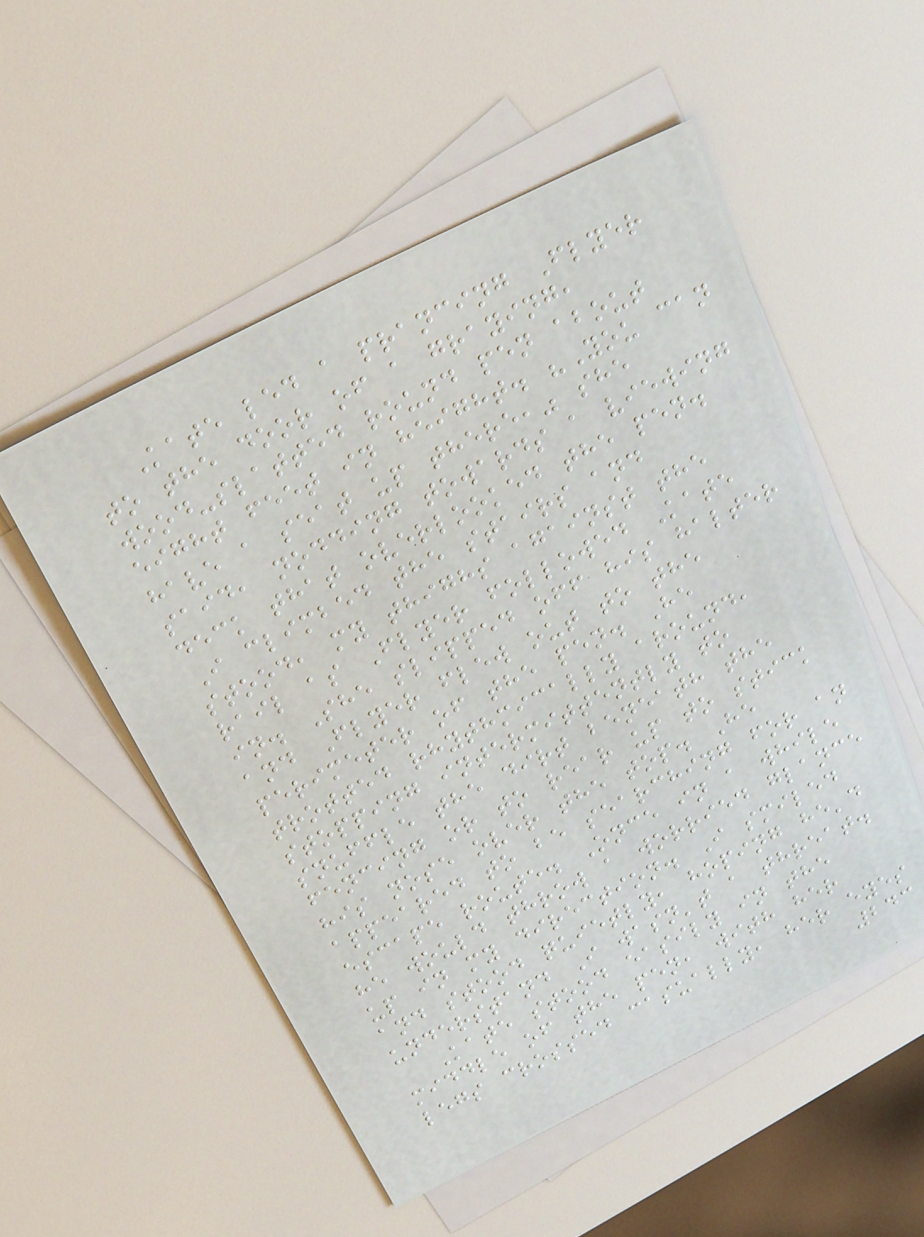Kate led a prancing Flyer
to the door of a graying,
wood-slatted round pen about
eight feet in height. "You can
have a seat up there," she
said, nodding towards a viewing
deck that overlooked the pen.
I climbed the stairs and
stood, my thighs against the
rail as Flyer followed Kate
in. She slipped off his halter
and Flyer flew out to the
perimeter of the pen. He
trotted rhythmically around,
stopping intermittently to
snuffle the dirt beneath the
fencing or to rear up to stick
his nose over the top. He
appeared to be searching for an
escape route. Once in a while
he would throw a worried glance
up in my direction. I smiled
and stood quietly, hoping he'd
understand I wasn't a threat.
Kate stood easily in the
middle of the pen, with her
legs crossed casually, her eyes
243
